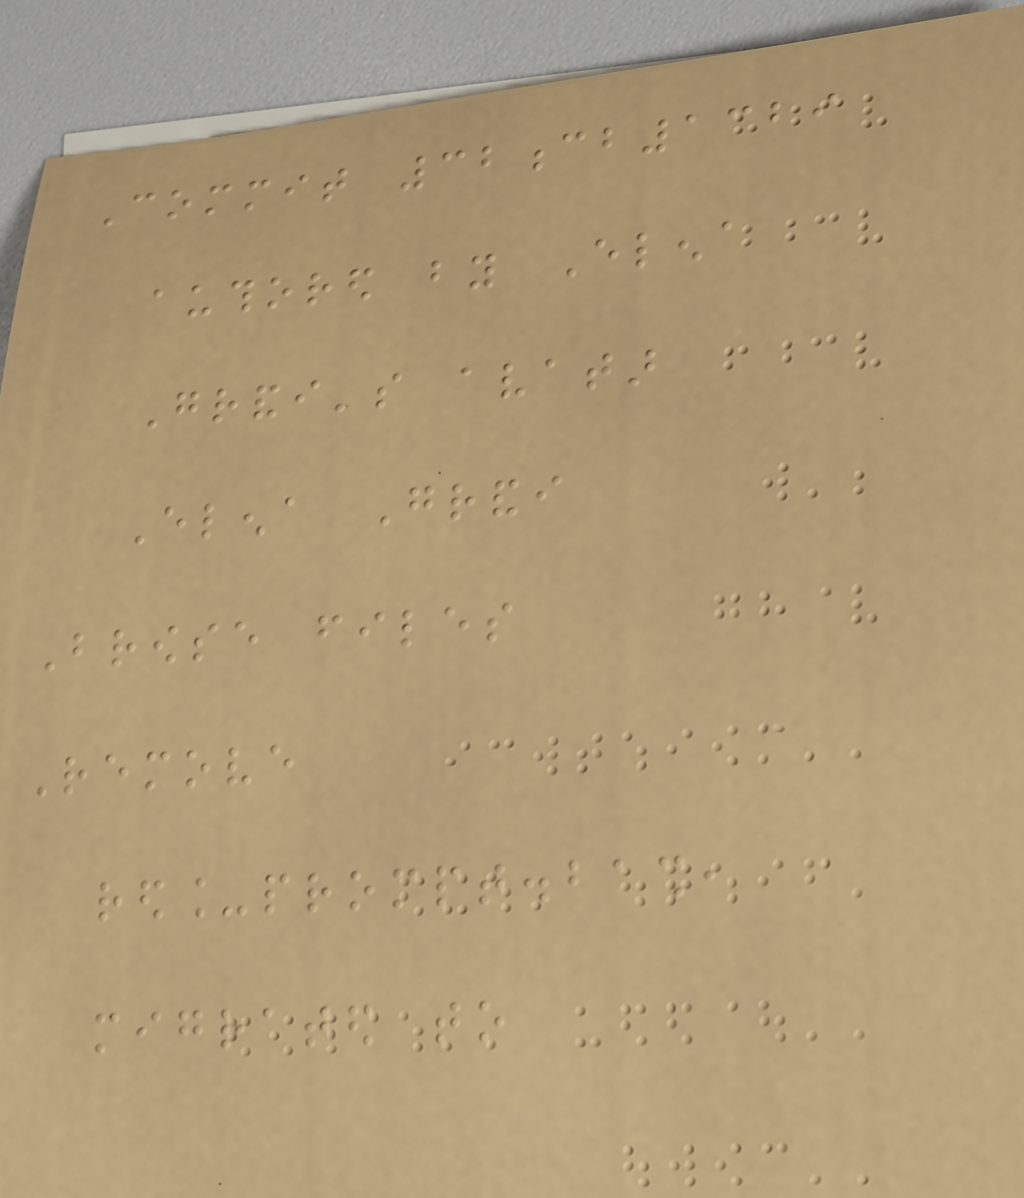Commit 32cb1329
authored by Elena
Grandi's avatar
Elena Grandi
Browse files
Remove
red_prompt.bash,
migrated to
